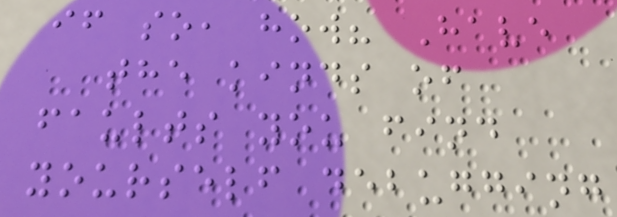if so, how? Have
the kinds of
faults you find
yourself debugging
